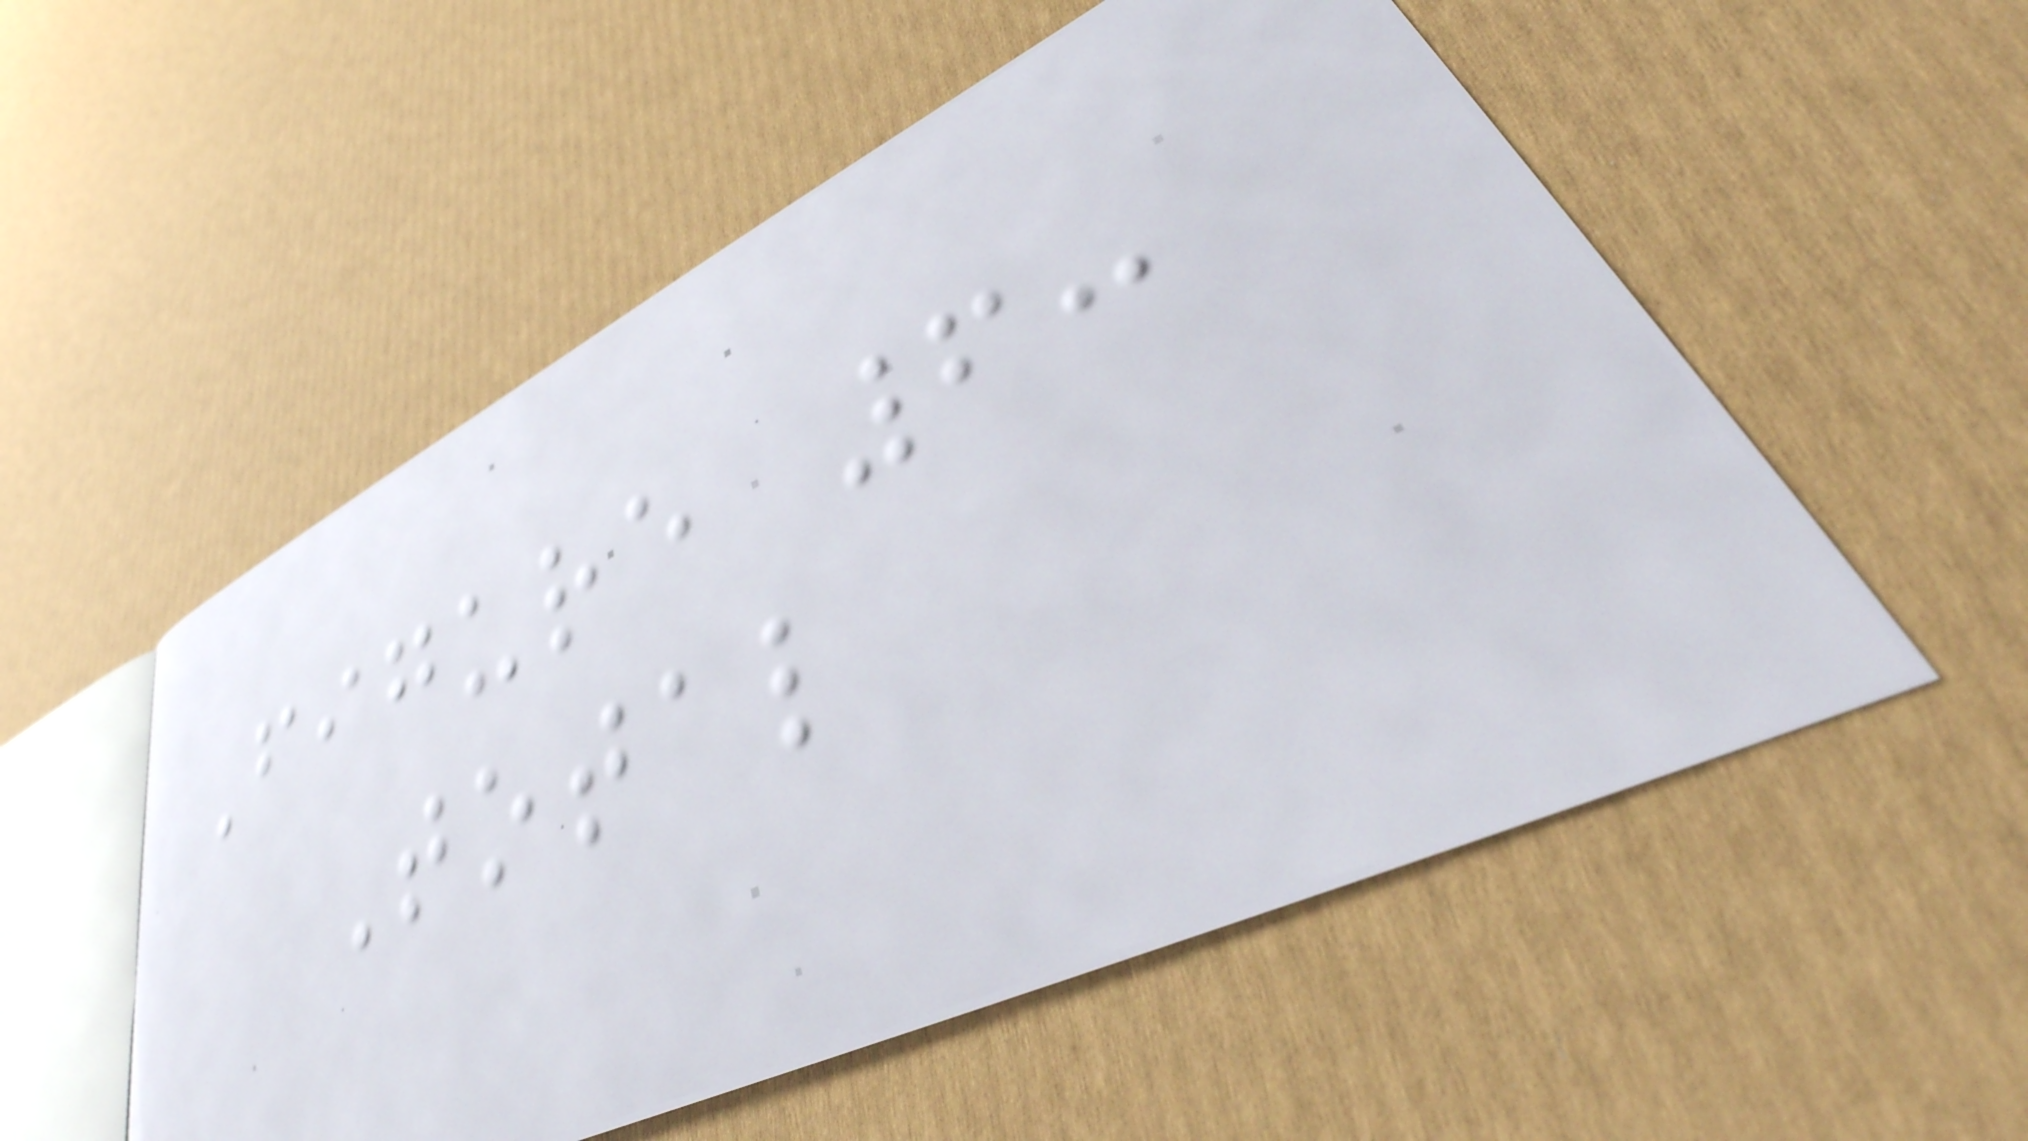Figure 6:
Total
